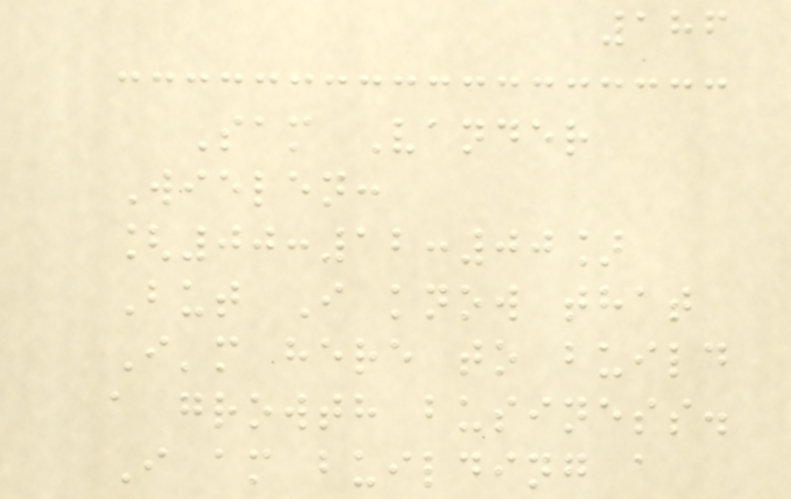186
Sam Vander
Wielen:
[00:12:00]
But I know that
I'm here to build
a growth business.
I am building a
